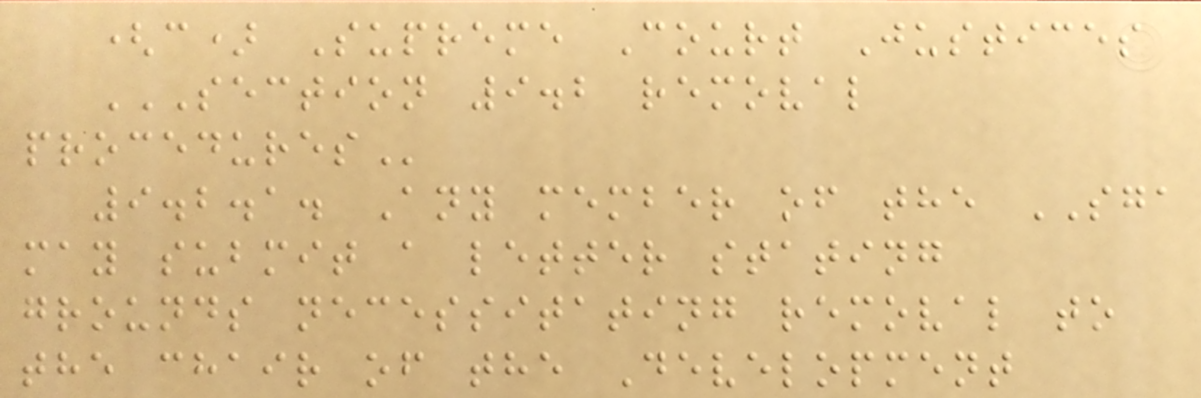(c) Supreme Court Justices
SECTION 9.2 REMOVAL
PROCEDURES
9.2.1. Any member of the SGA
may submit a letter stating
grounds necessitating removal to
the chair of the Development
